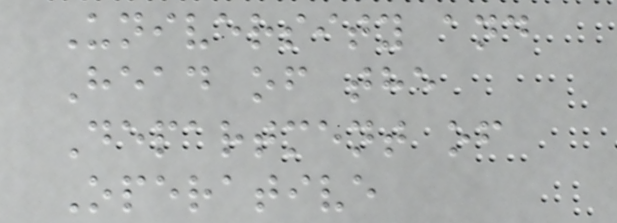University and
Head of the
Department of
Operative
